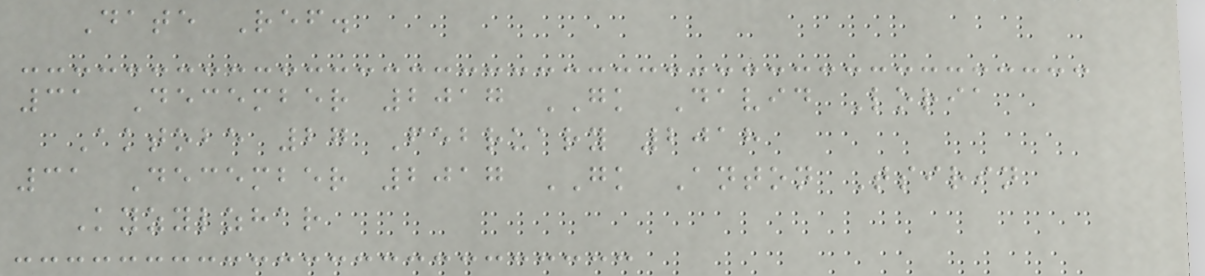Date Ref.
31 December 2017 GK David Loria
Aktobe 27 February 2018
31 December 2017 GK Anton Tsirin
Kyzylzhar
